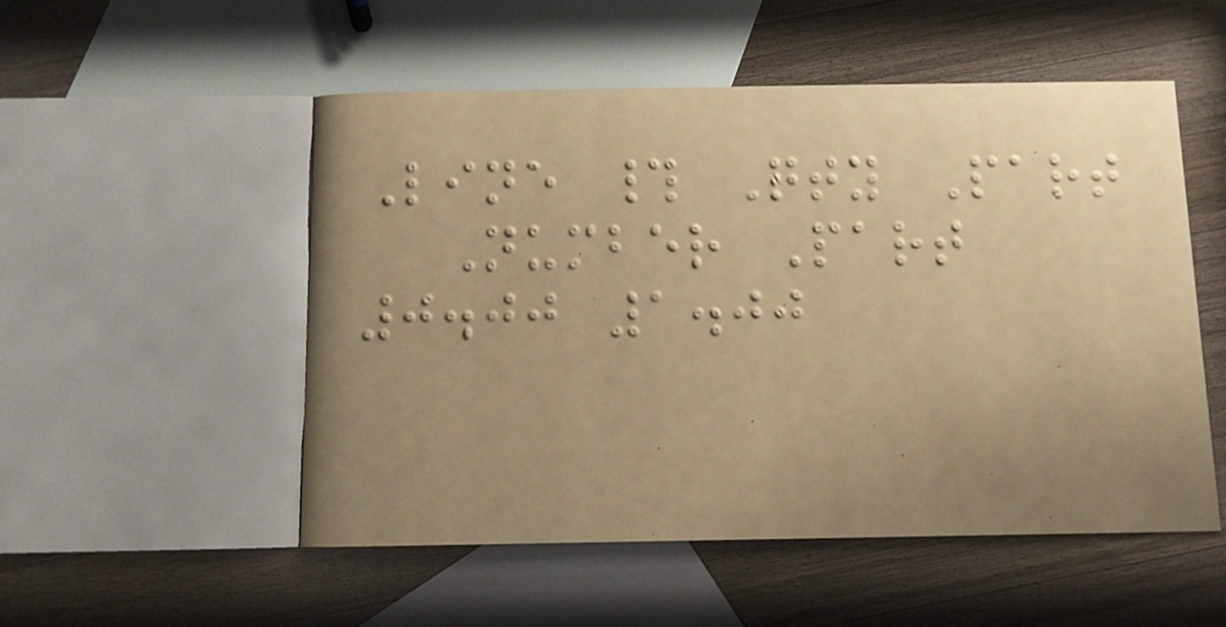Line # Qty Part
Number Part
0.00 1.00
